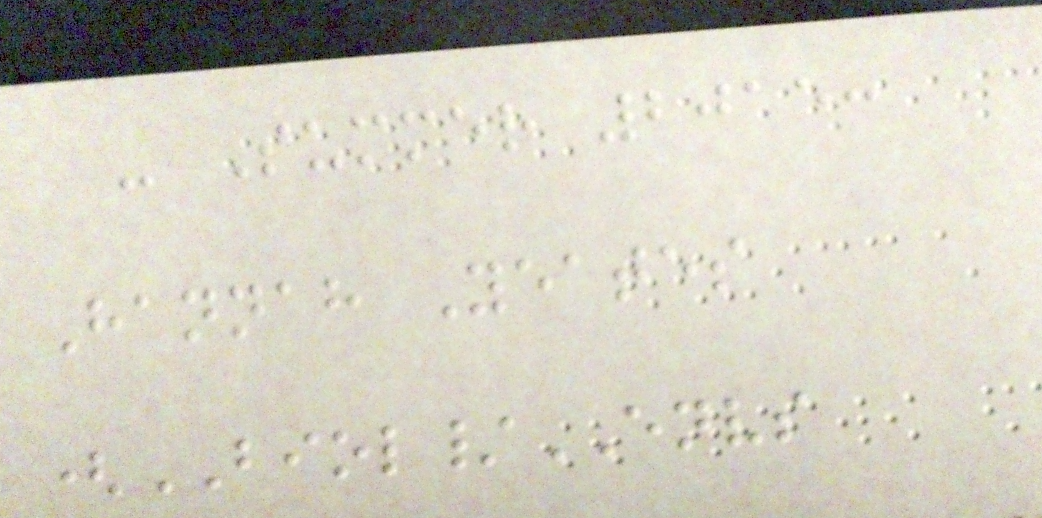- Summer 2015:
Hannah Yeates
(BIOL/ENVS
